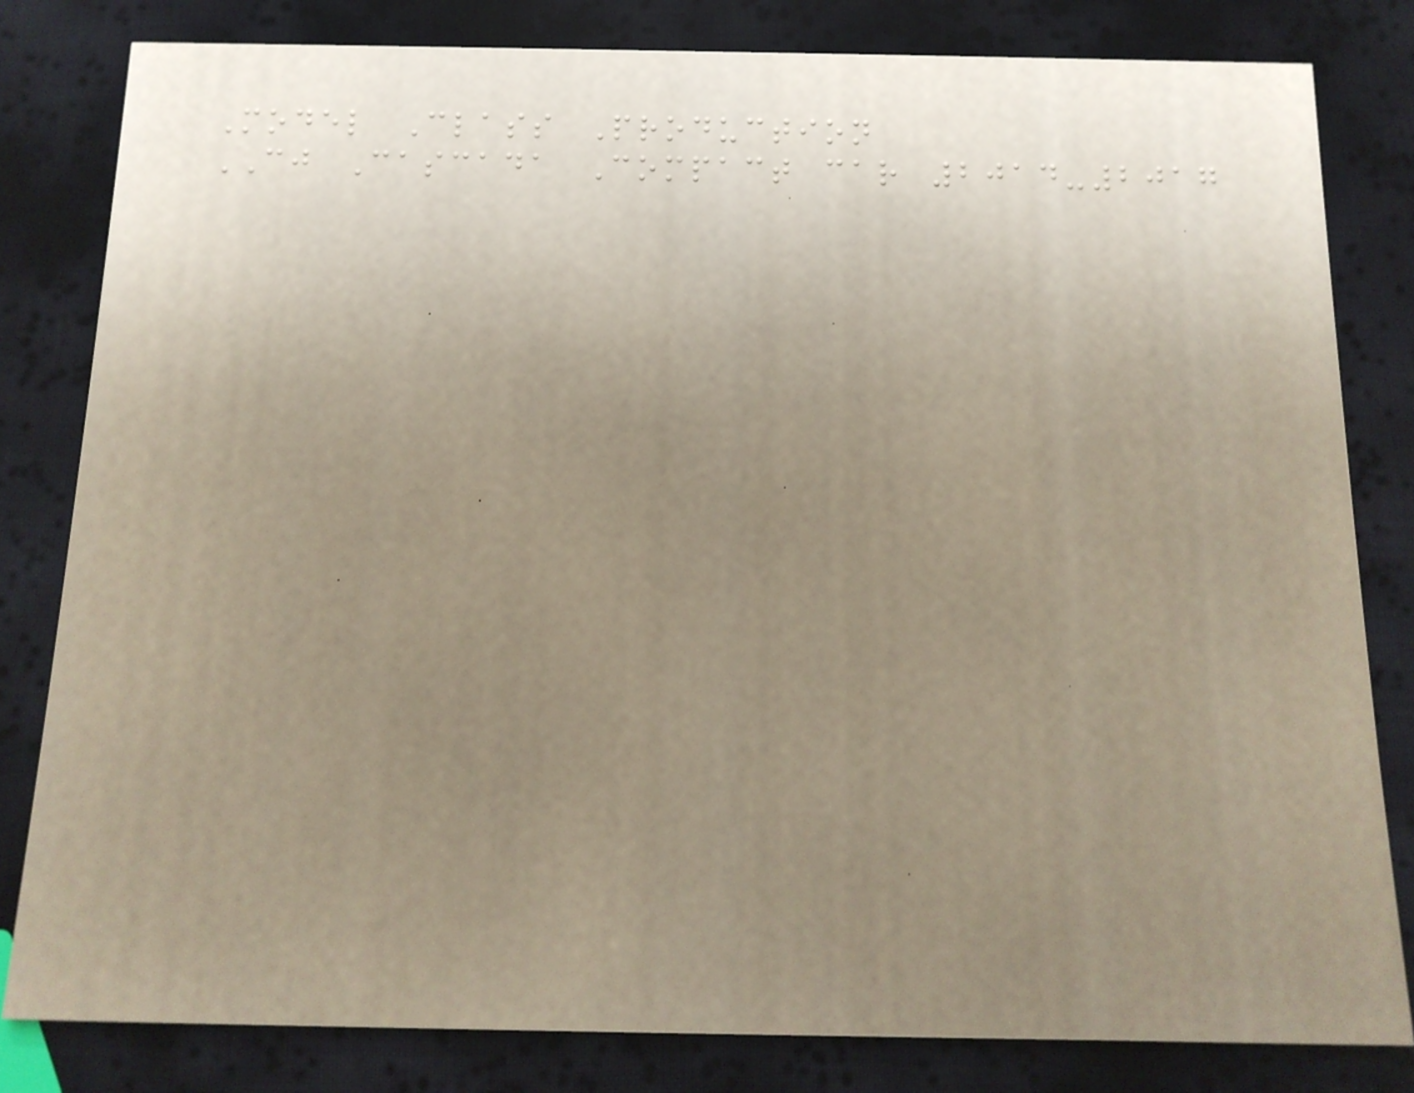Model Class Production
CJ Cascada Compact car 2014-2017
